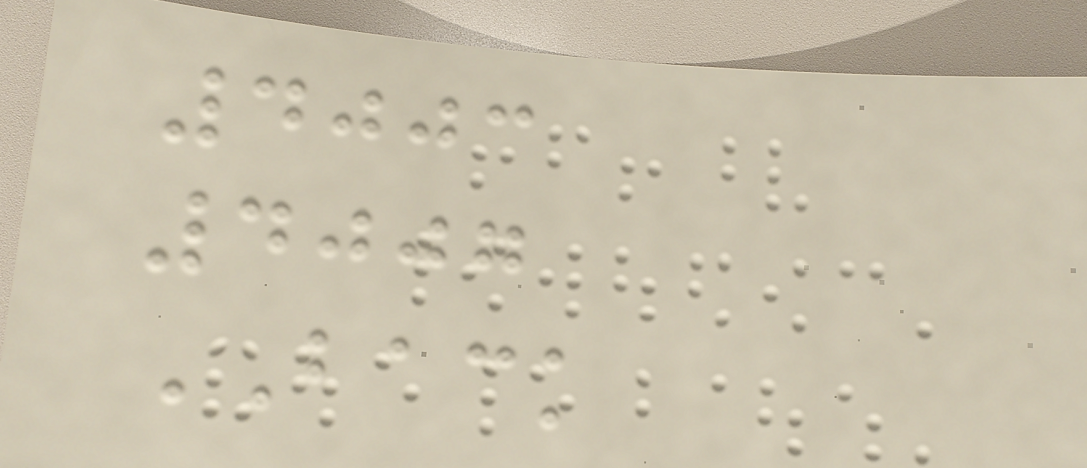4003
4007
BACK
